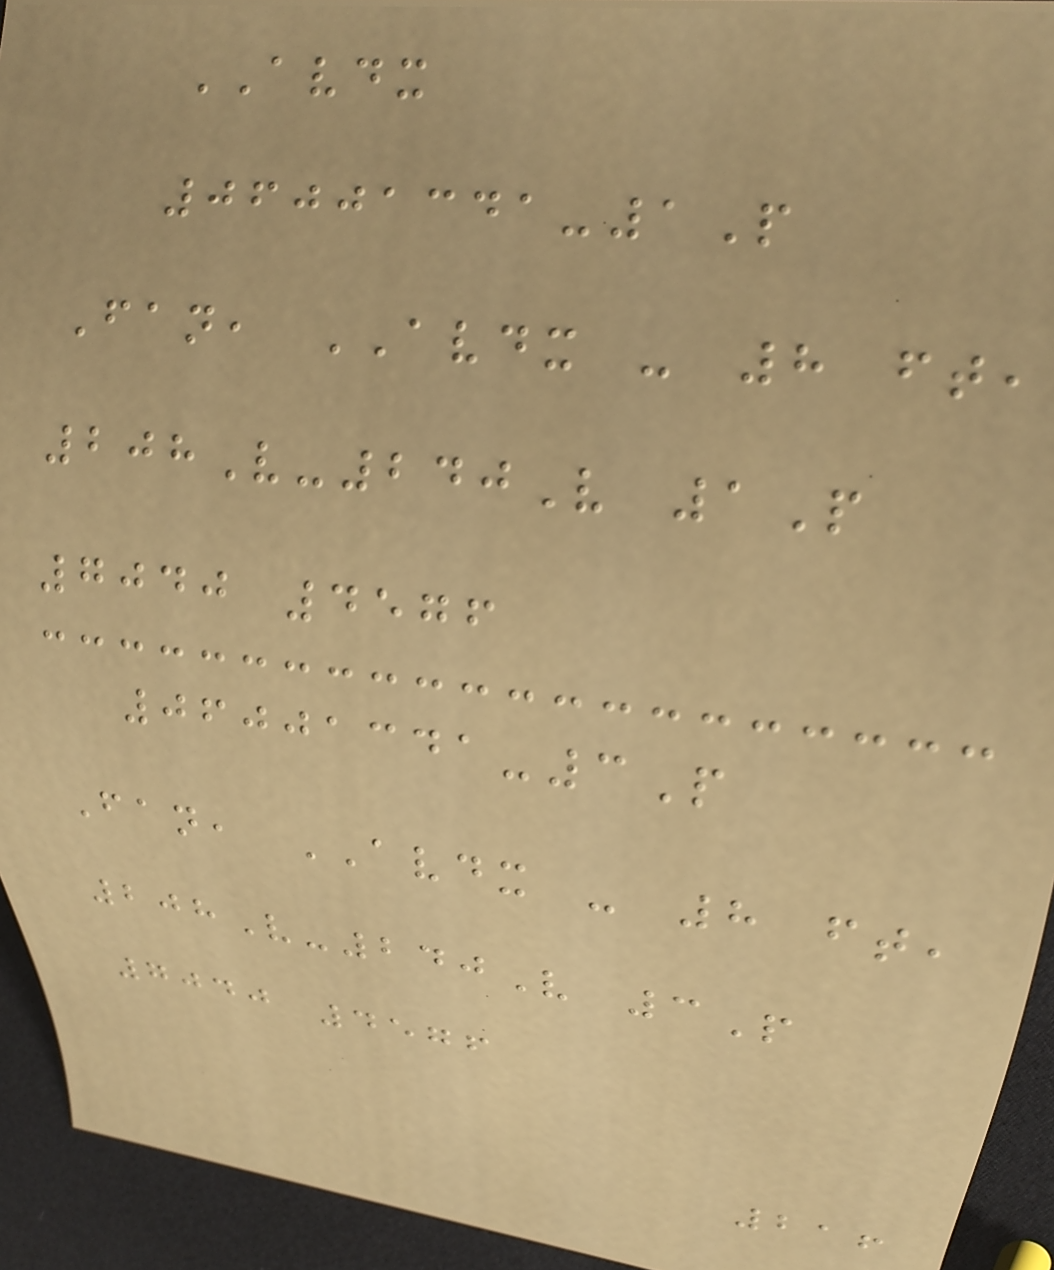AVDX
06001341-1P
Fan, AVDX - 8 ft,
208V-240V 1P
7040 4576
06001341-3P
Fan, AVDX - 8 ft,
208V-240V 3P
7040 4576
216
